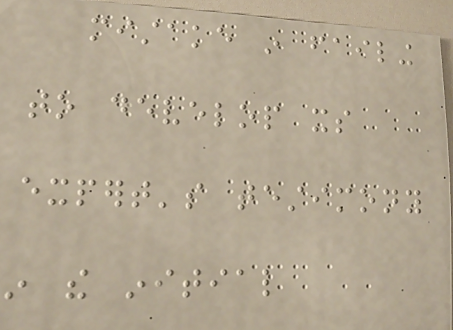mistake in failing
to develop its
expert's testimony
in the initial
